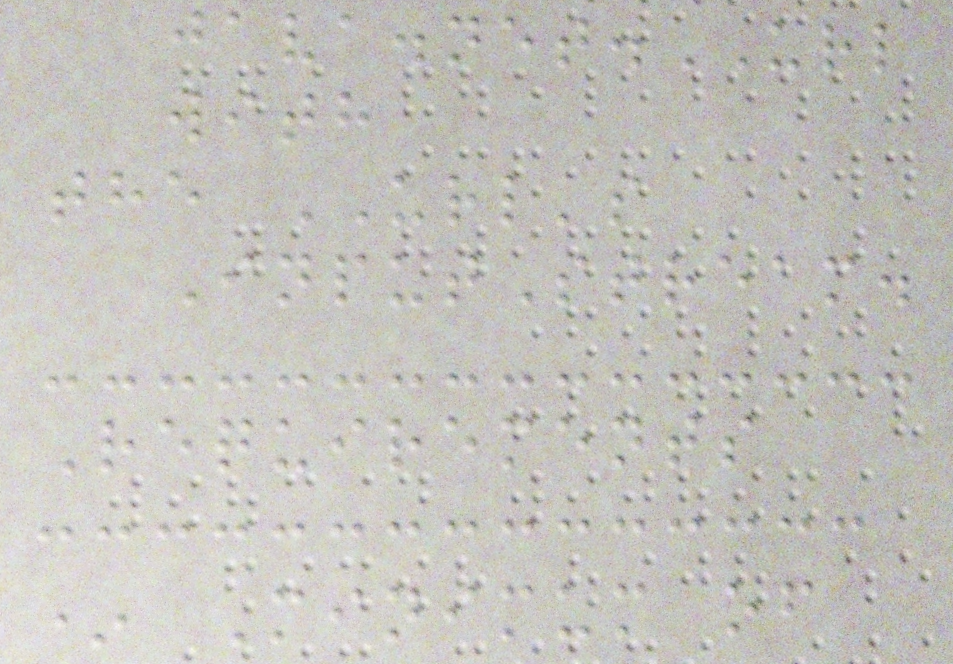java.net.URL
with
the URL's
InputStream.
Requirements
* Minimum of
